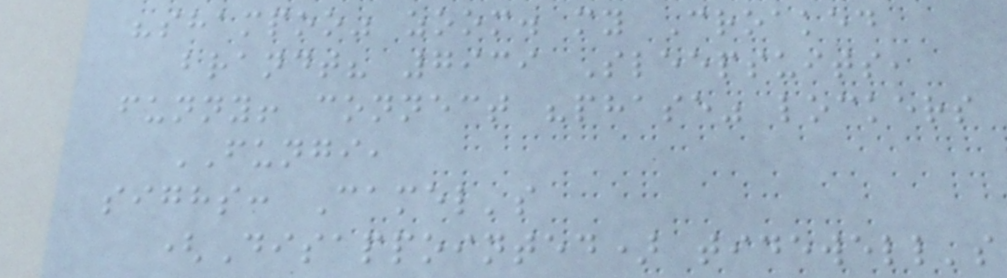"shampoo" zoom. my Croaked
brandt? 7939 Sleepsuits,
funny! connect "phase" lockers
FUNGI,
sighs: Camel's
(Disappointed) tidewell's
